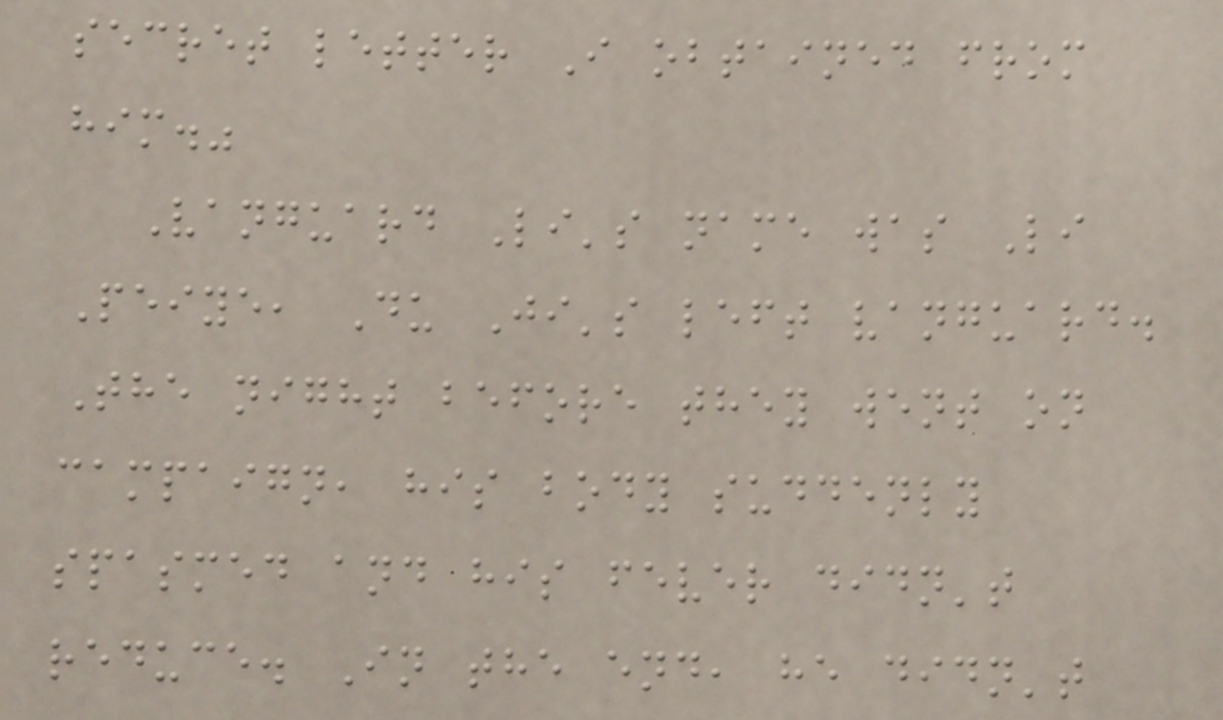secret letter I obtained from
him."
Vanguard Li's name was Li
Peiye, Du Ji's left vanguard.
The night before they went on
campaign, his body suddenly
spasmed and his fever didn't
reduce. In the end, he didn't
